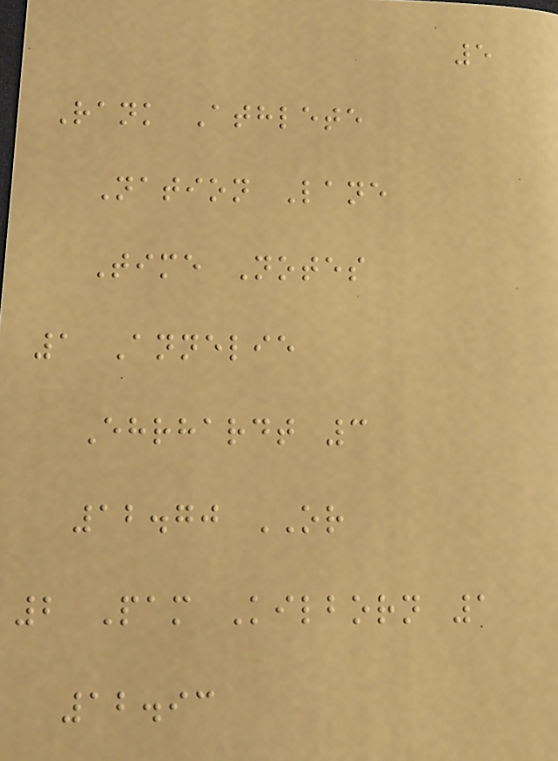5
Rank Athlete
Nation Lane
Time Notes
1 Annelie
Ehrhardt 3
12.70 OR
2 Pam Kilborn 1
12.93
